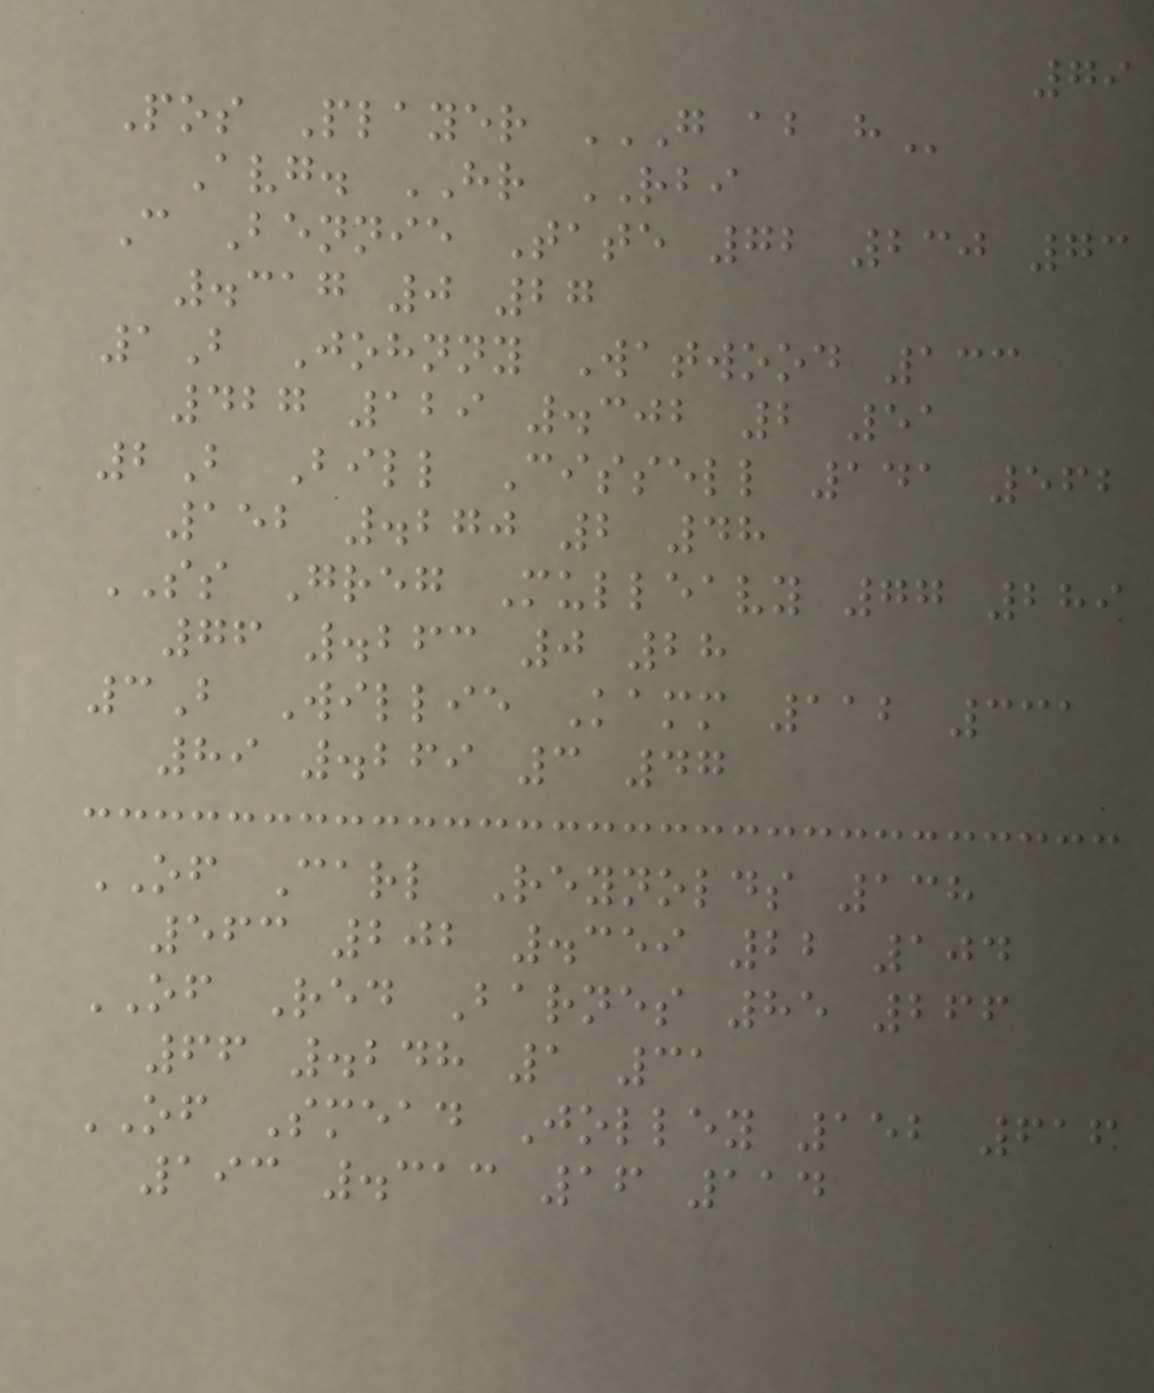79
Pos Player G AB H
Avg. HR RBI
C Bennie Tate 72 230 73
.317 0 27
1B Johnny Watwood 133
427 129 .302 2 51
2B Bill Cissell 141 562
152 .270 2 48
SS Greg Mulleavy 77 289
76 .263 0 28
3B Willie Kamm 112 331
89 .269 3 47
OF Carl Reynolds 138
563 202 .359 22 104
OF Red Barnes 85 266
66 .248 1 31
OF Smead Jolley 152 616
193 .313 16 114
